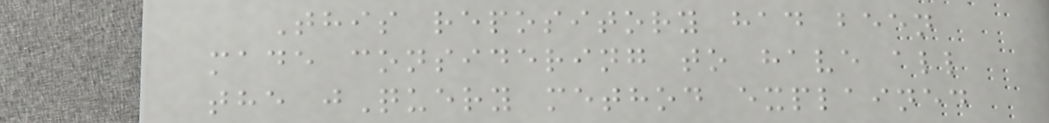This repository had been
made considering to have all
the jQuery method explained
